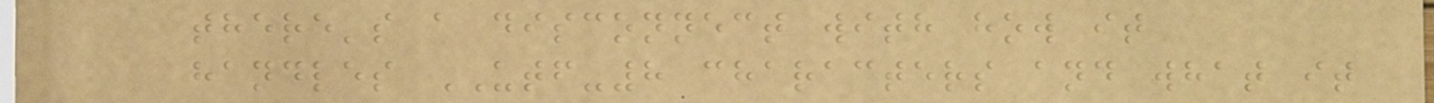there's a disconnect with how it
handles UTF-8 characters and what it
